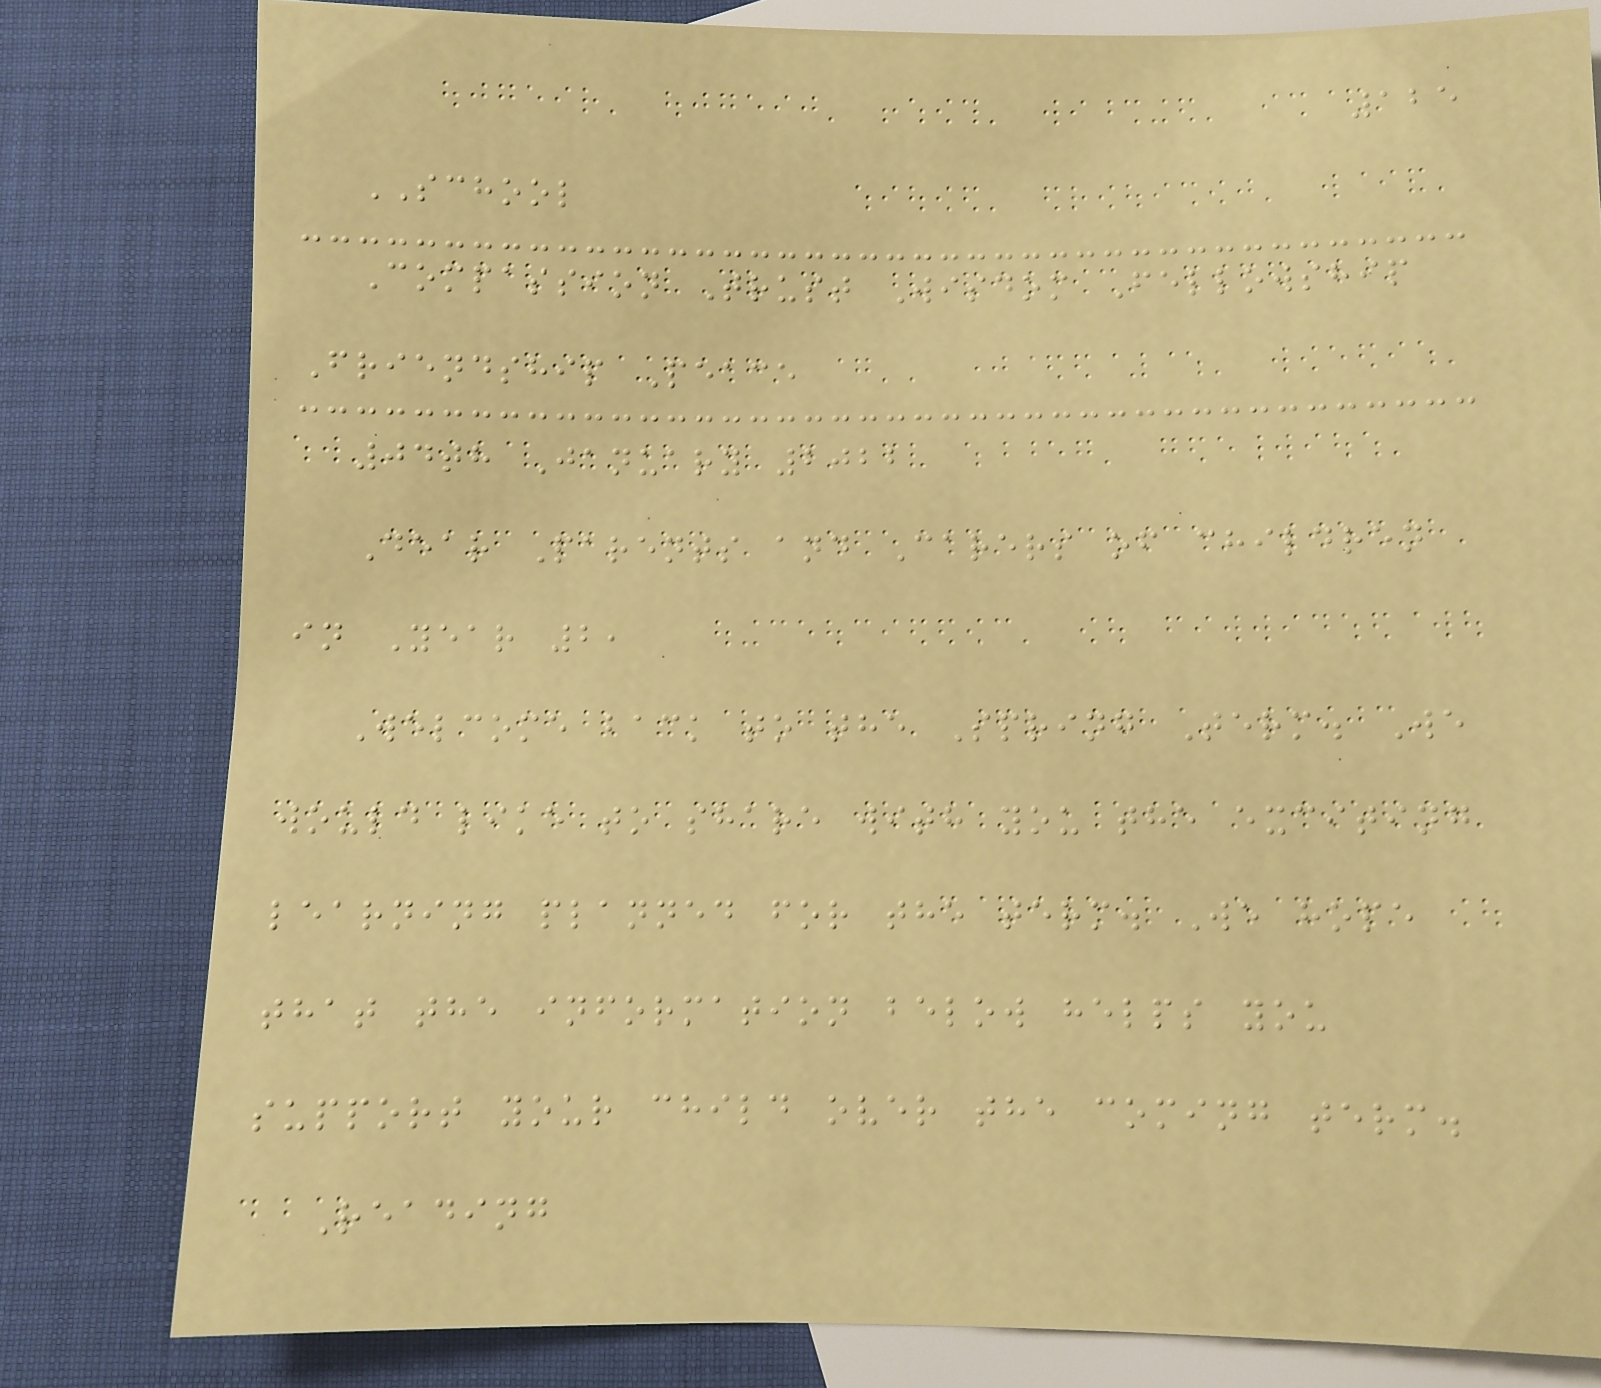125
SCHOOL
Compassion Trust Wisdom Fellowship
Friendship Peace
04th January 2022
Dear Parents and Carers of children
in Year 2,
Welcome back to the Spring Term. We
would like to share with you the exciting
learning planned for the term. We hope
that the information below helps you
support your child over the coming term.
Reading
